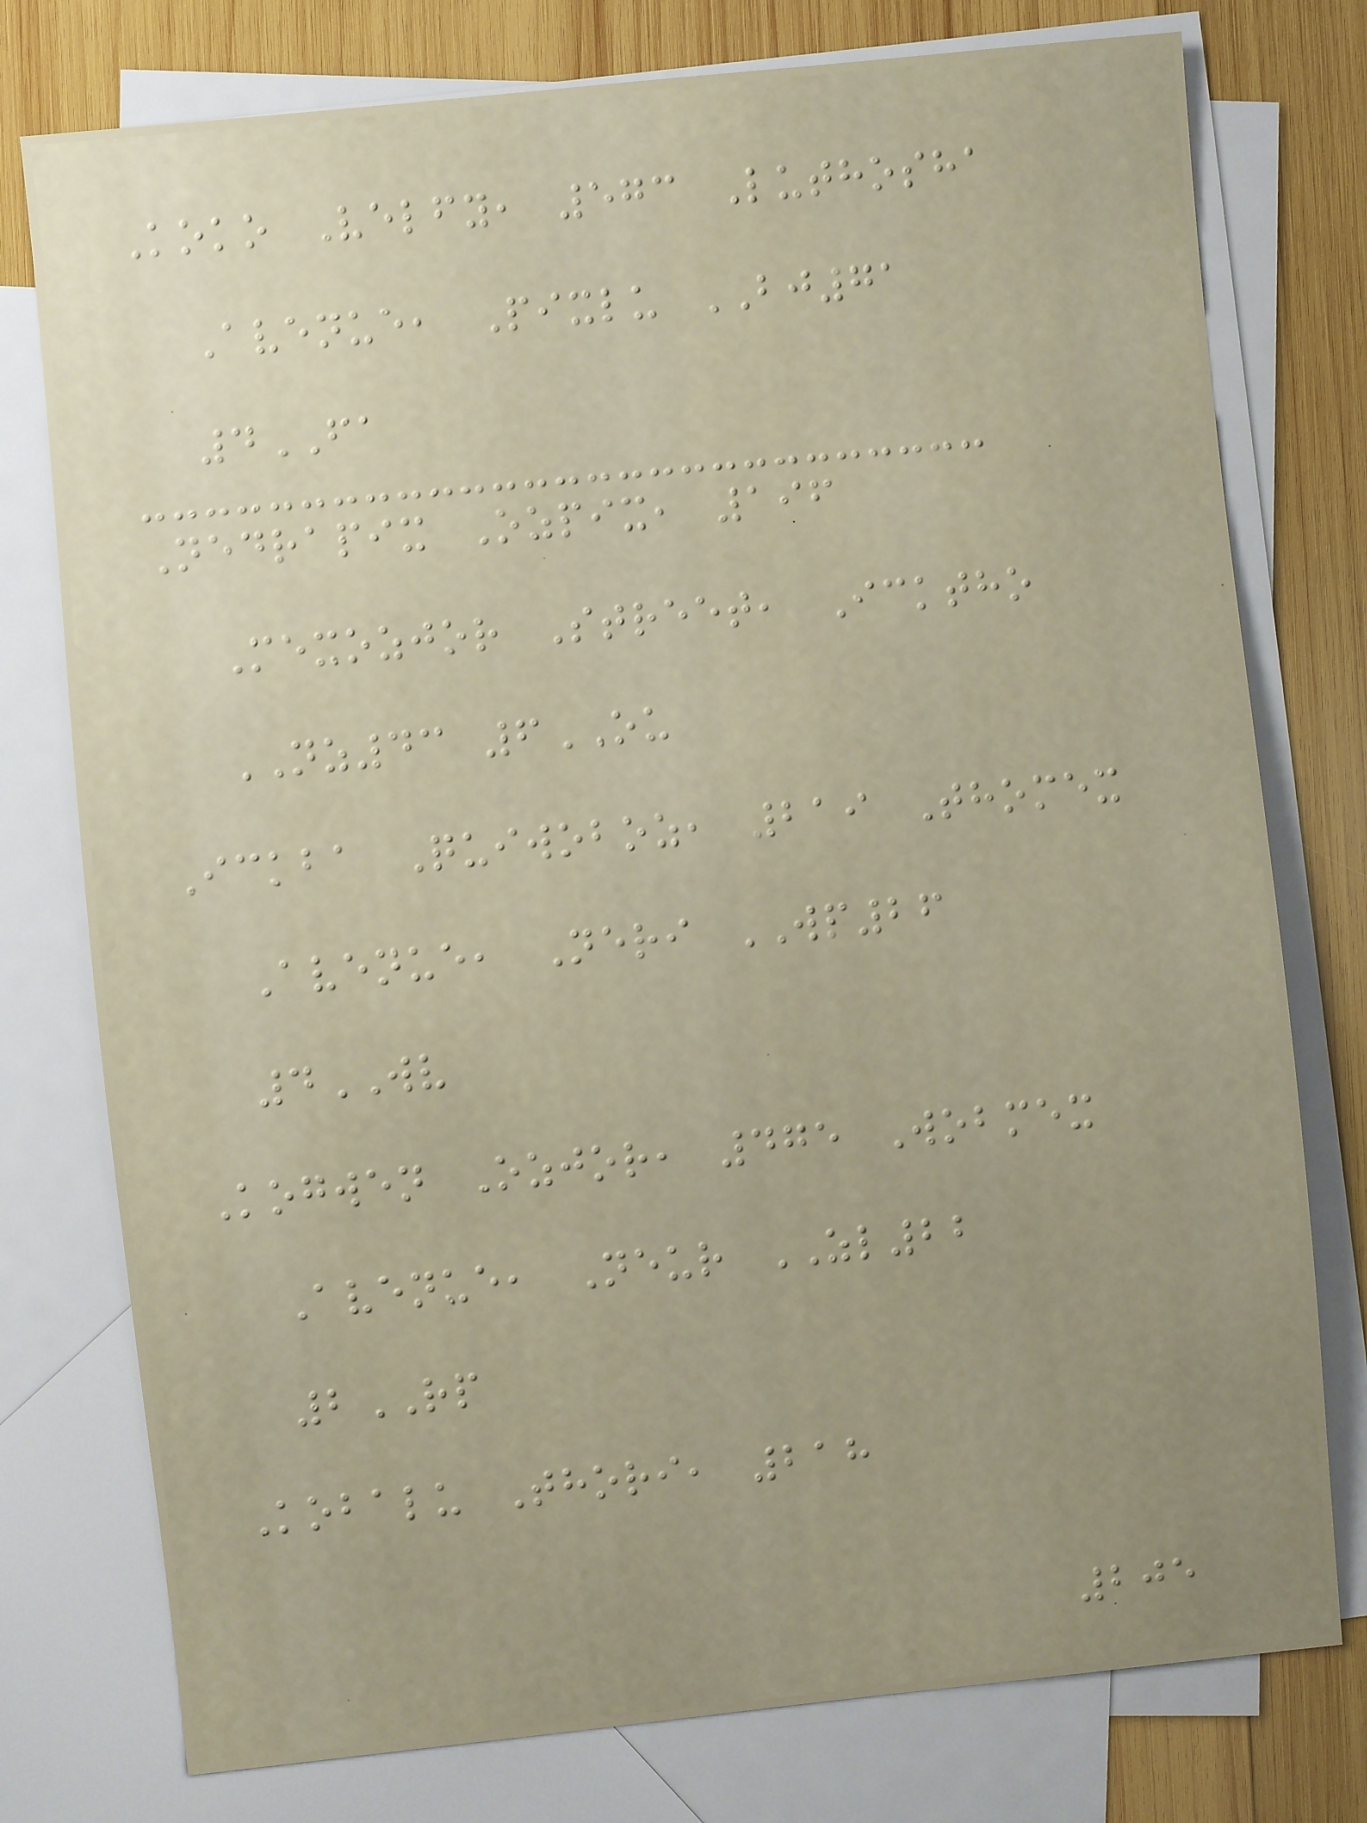Koko Velfy, 573 Luthosha
Avenue, Pixlu BJ71
4FA
Nedrapix Ozpix, 196
Mexozjor Street, Icktho
NZ43 6OU
Ickba Quiwoboz, 219 Thomex
Avenue, Neri WP26
4WV
Kogwen Ozjor, 475 Wobmex
Avenue, Neur ZL22
2RP
Kobalu Thori, 218
205
